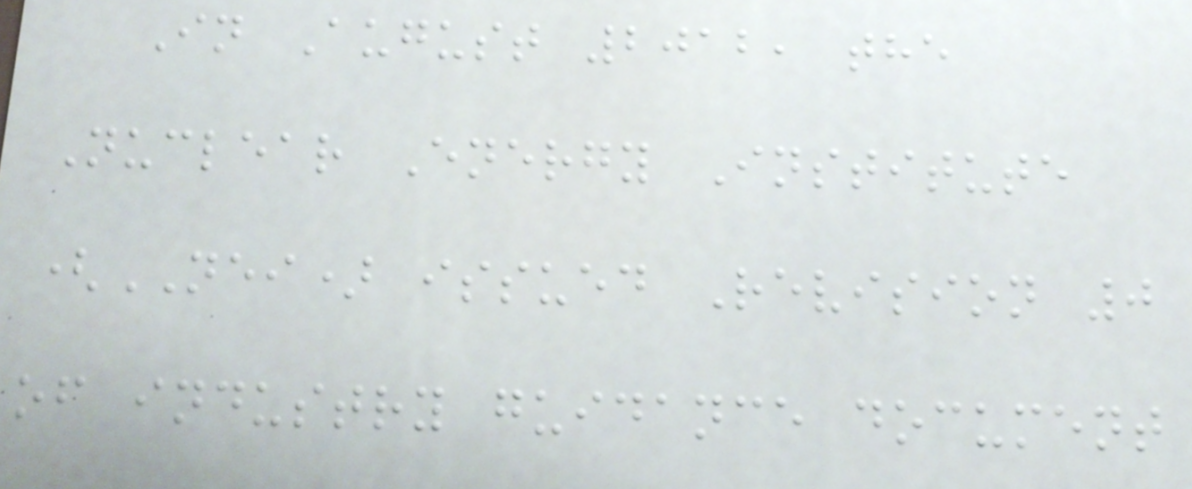In August 2012, the
Nuclear Energy Institute
(NEI) issued Revision 0
of industry guidance document
